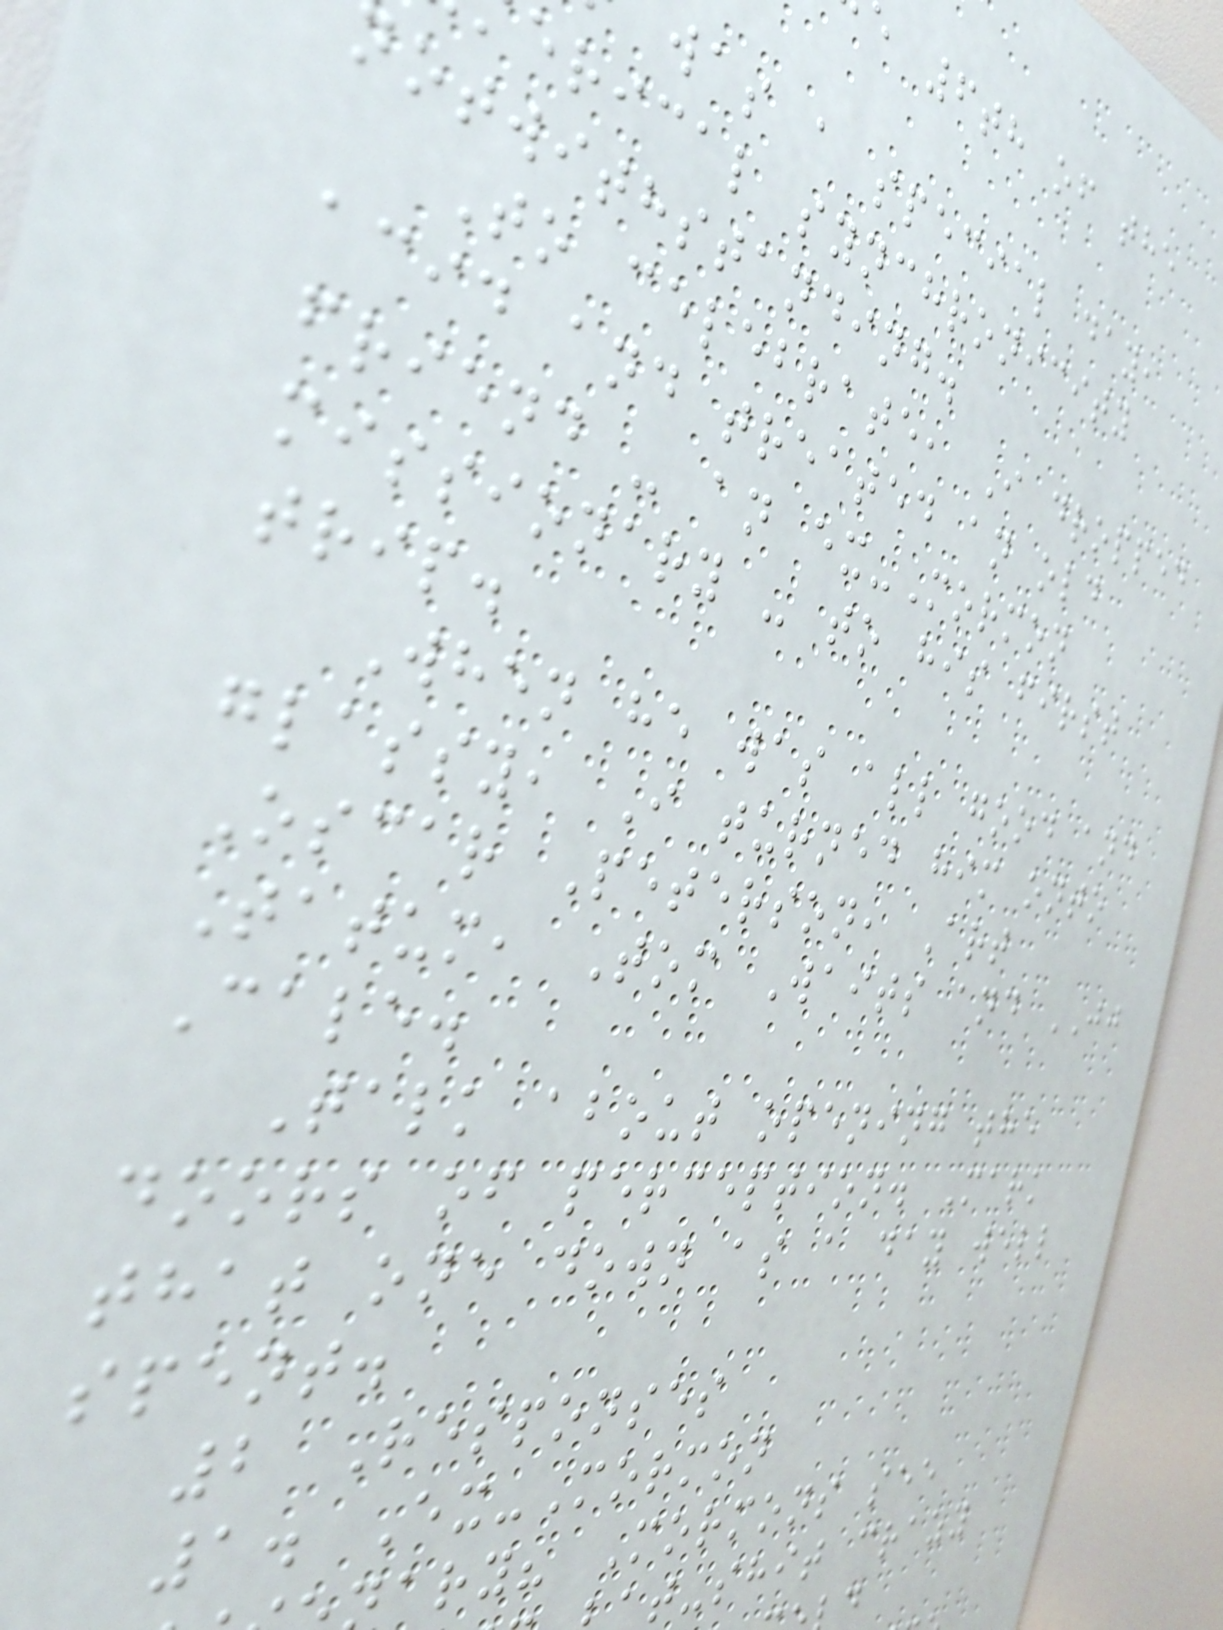e 6th of the
was a special day,
erical synchronicity
notwithstanding.
To celebrate, I dropped
acid and treated an old
friend - an ex-Mormon
missionary - to his first
trip.
When he was all good and
glassy, I turned him onto
Oscar Peterson, Art
Tatum, Tom Waits and JJ
Cale.
Talk about opening the
doors of perception. Mark
that one down as a day well
spent.
2 Responses
1. Ex-Mormon
ary? Mormons see
t-shit crazy
